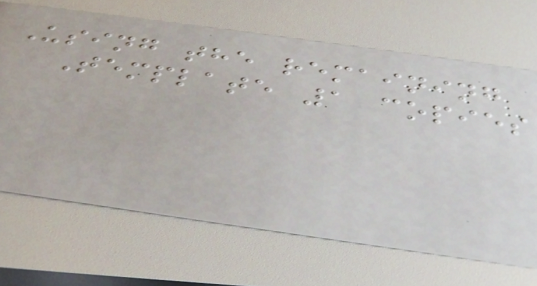Using the remaining
Template 1 copies
